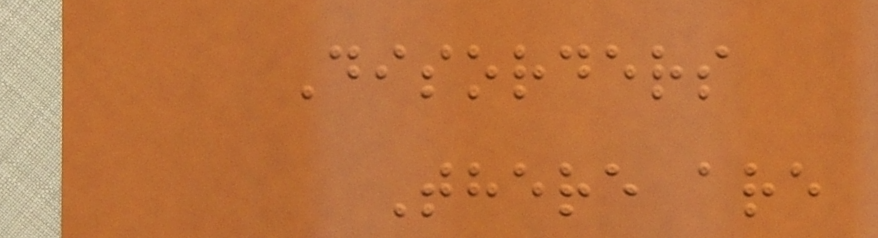Disorders
There are
